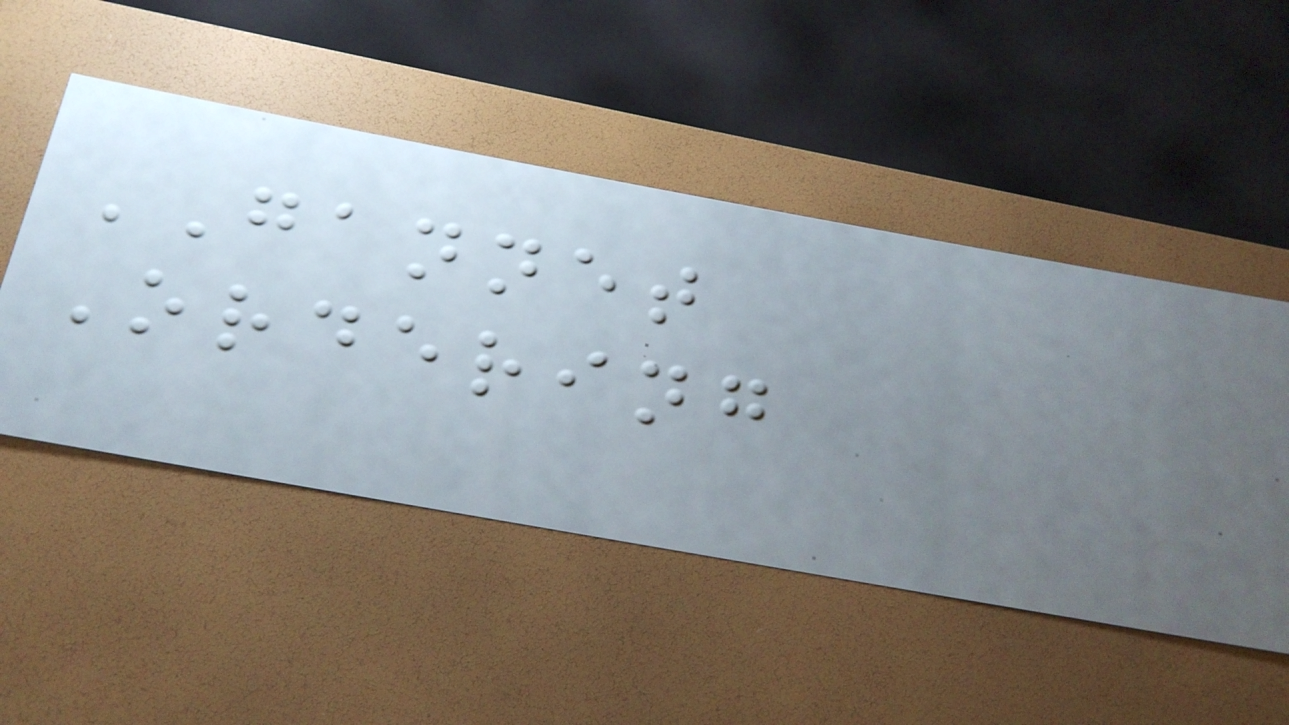GANNET
Ordering
